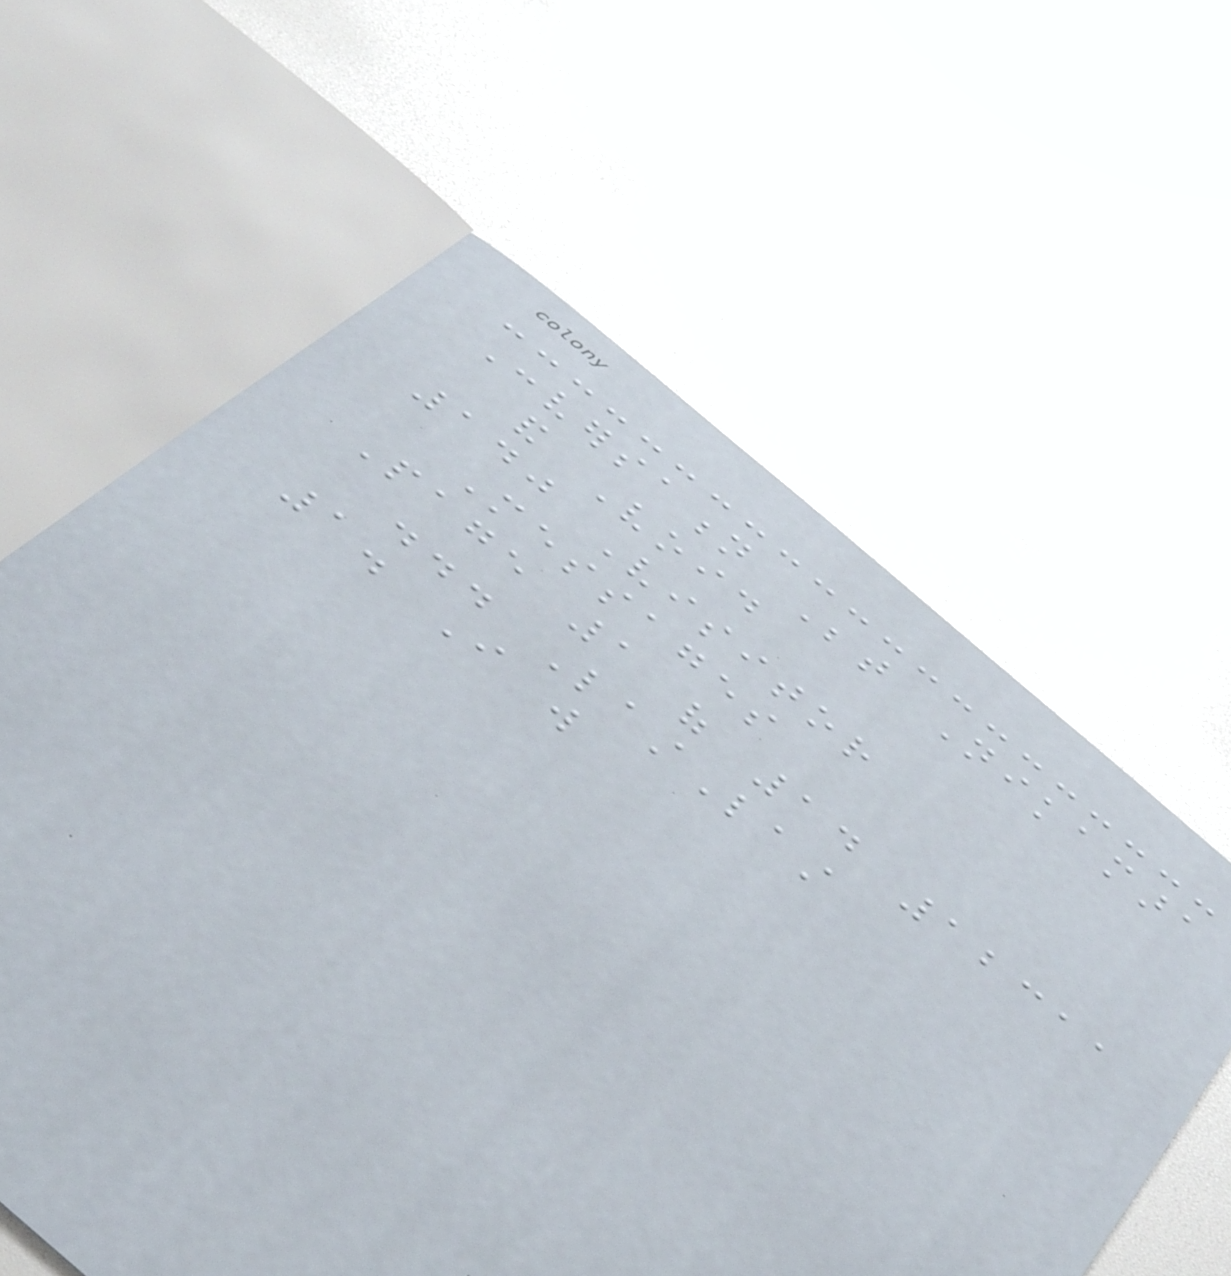Conversation Between Nikamara
and Void
140 Visitor
Messages
Page 1 of 14 12311
... LastLast
1. I will
